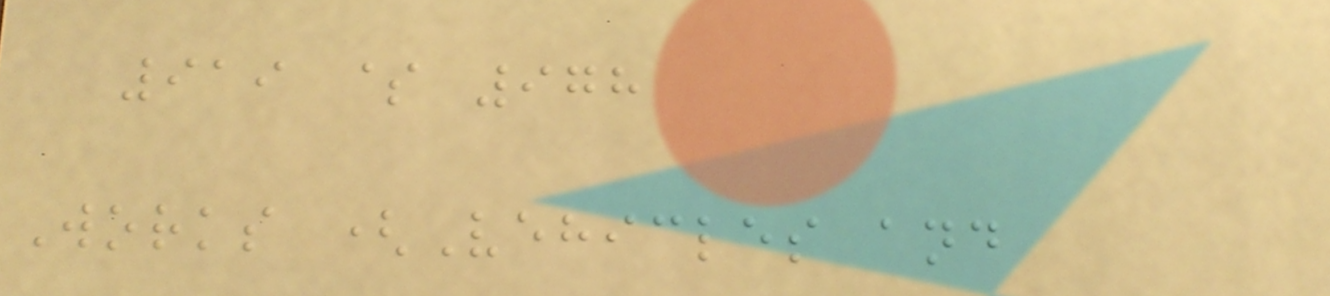919 $ 978
Works (Vehicles and
